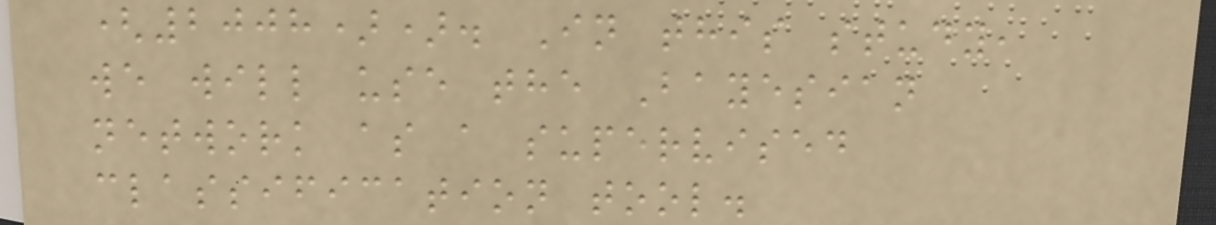(2008)). In this study,
we will use the Bayesian
network as a supervised
classification tool.
